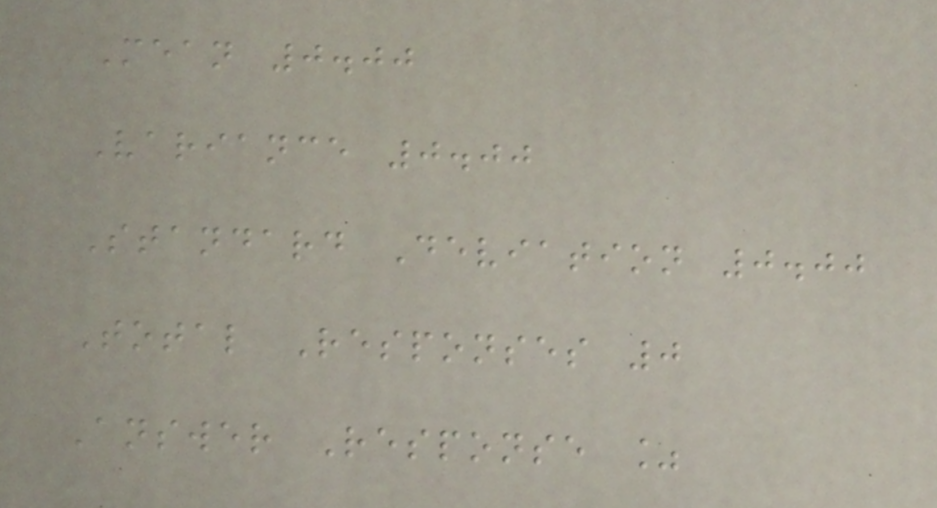Mean 0.00
Variance 0.00
Standard Deviation 0.00
Total Responses 0
Answer Response %
